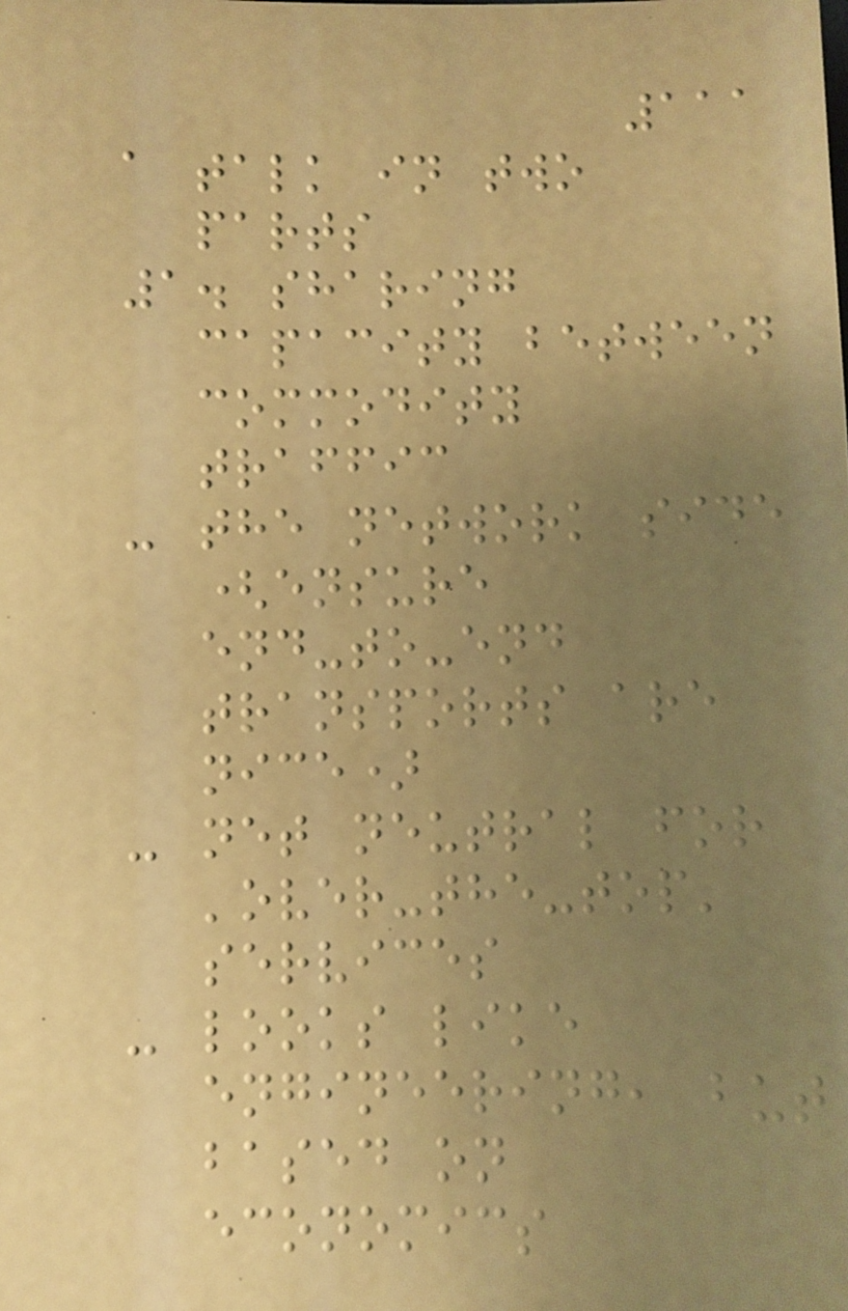111
a talk in two
parts
1. sharing
capacity between
commodity
traffic
- the network side
(ensure
end-to-end
transports are
nice)
- net neutral for
'over-the-top'
services
- looks like
engineering, but
based on
economics
